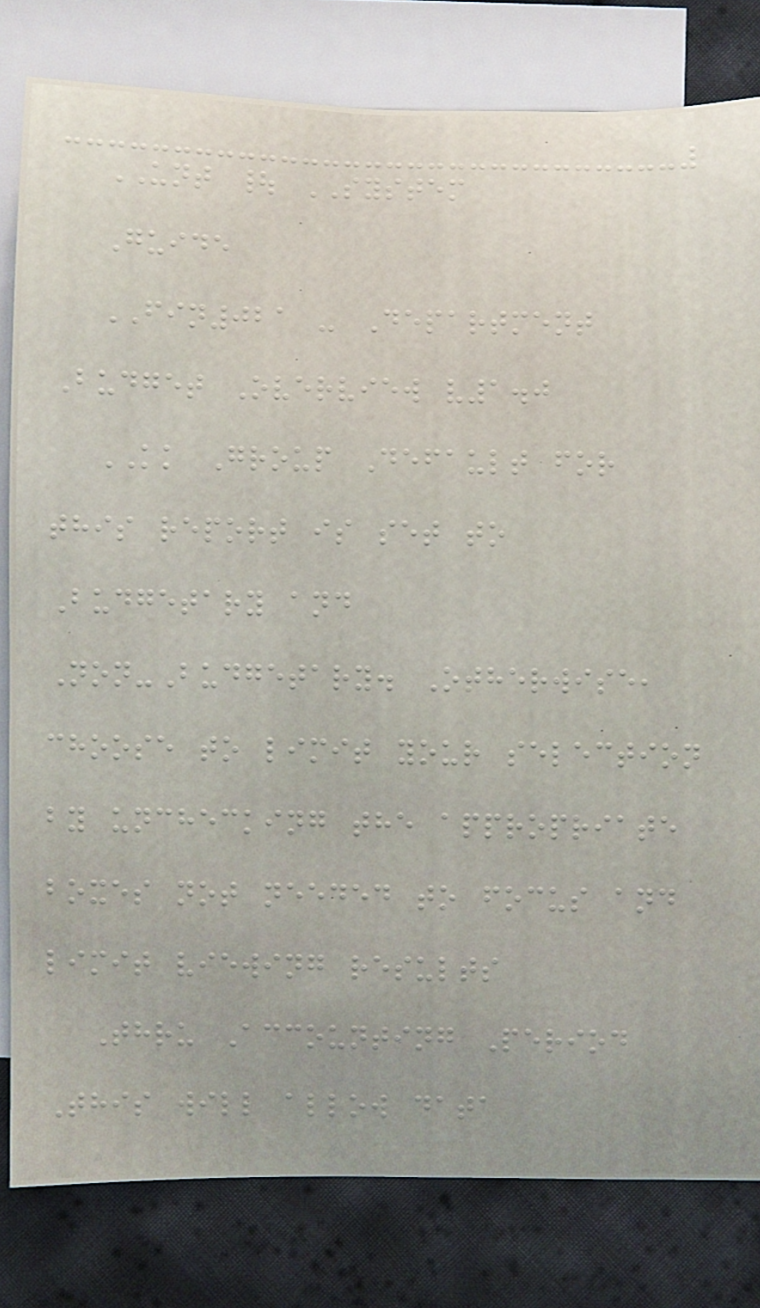UNT | SYSTEM
Guide
FIN021 - Department
Budget Overview v1.0
KK Group Default for
this report is set to
Budgetary and
Non-Budgetary. Otherwise,
choose to limit your selection
by unchecking the appropriate
boxes not needed to focus and
limit viewing results
Thru Accounting Period
This will allow data
